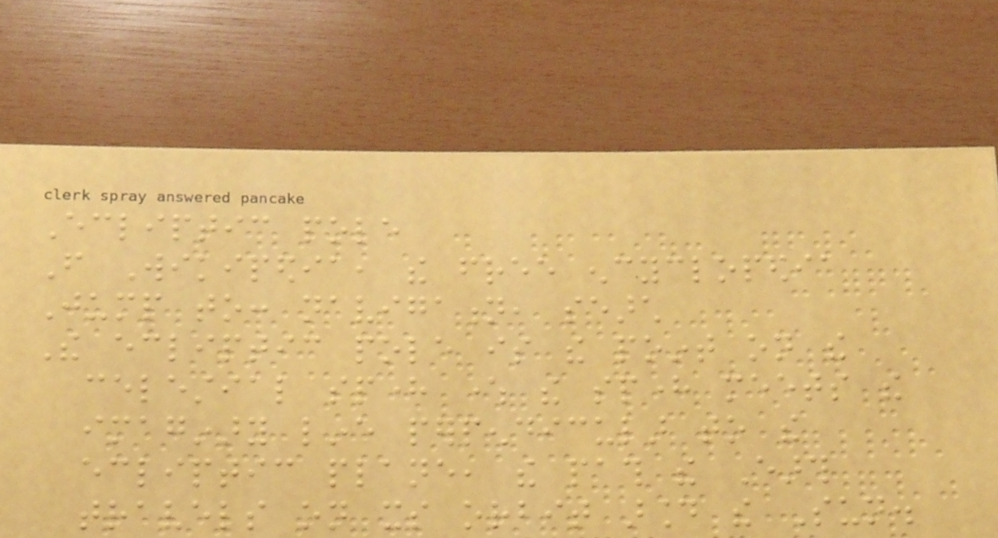Ecliptic pole
From Wikipedia, the free encyclopedia
Jump to: navigation, search
The ecliptic pole is the point on the
celestial sphere where the sphere meets the
imaginary line perpendicular to the
ecliptic plane, the path the Earth
travels on its orbit around the Sun.
